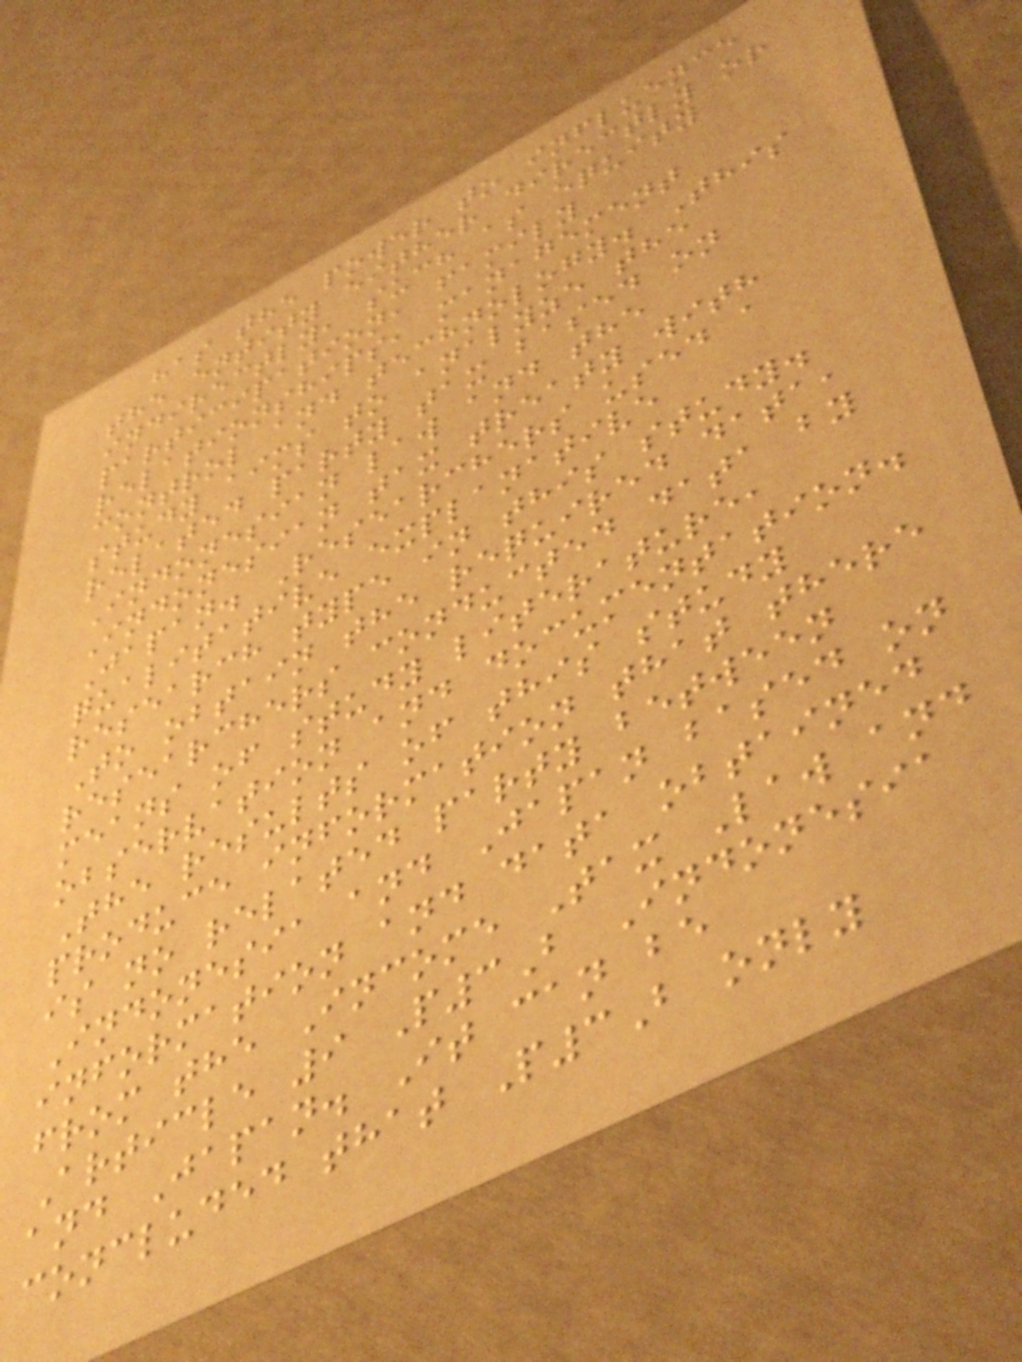has the power to influence
the entity either directly or
indirectly, such as equity
participation, family
relationships, management
control and technology. This
study aims to analyze the
related party tax based on
Indonesian law and the
Indonesian tax treaty with
Japan. Researchers used a
qualitative explanative
research type in this study.
To obtain the required data,
researchers conducted data by
means of study literature,
observation and documentation.
The results of this study
produce information that there
is no related party between
Indonesia and Japan based on
information and data obtained
from the Income Tax Law and
Article 9 P3B Indonesia
and Japan. It can be
concluded that P3B only
